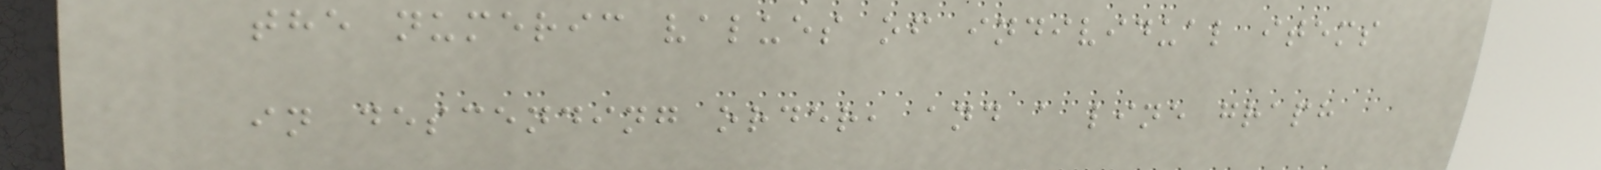the numeric values of individual items
in descending order, and a line graph
